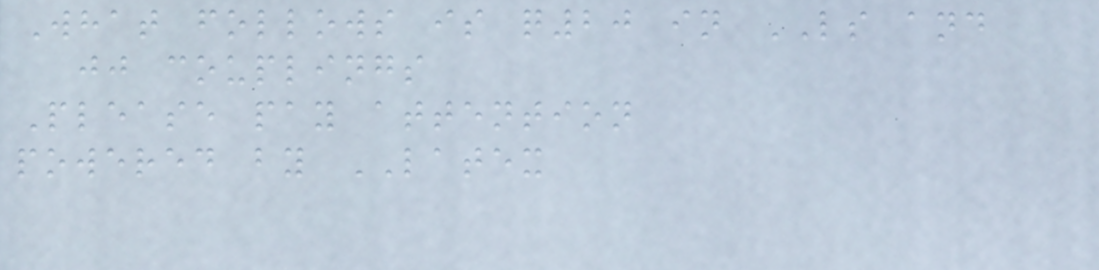What follows is q20 in LS and
jj couplings
Please pay attention
powered by LATEX
